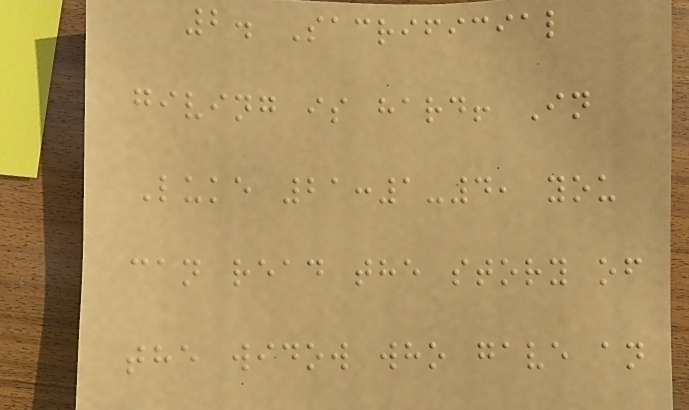2. Sacrificial
giving is hard! In
Luke 21:1-4, you
can read the story of
the widow who gave an
